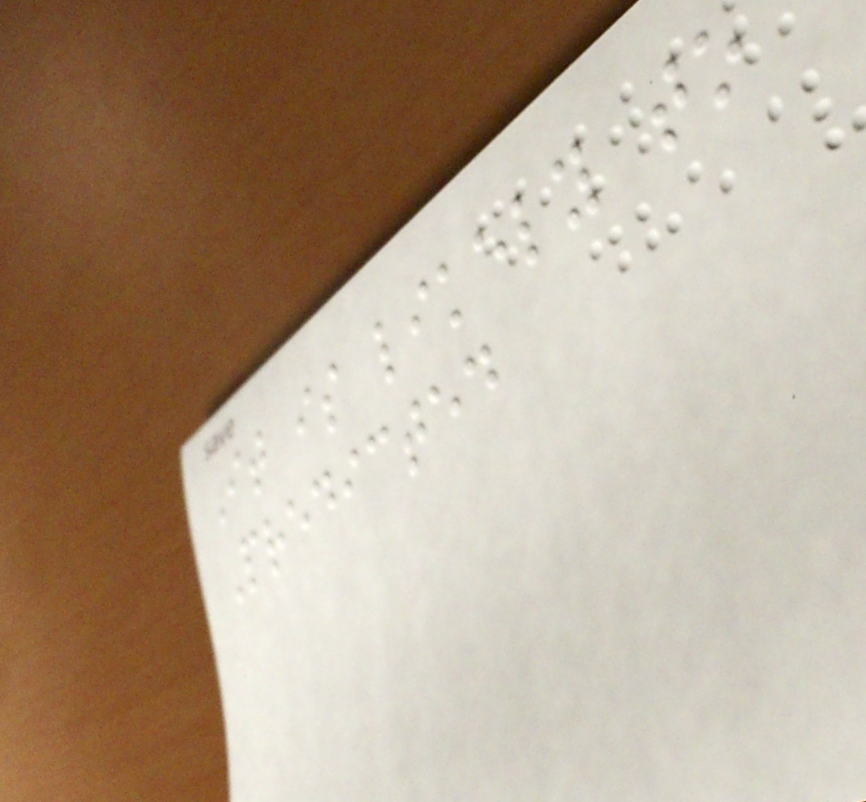It is likely to
Predicted
